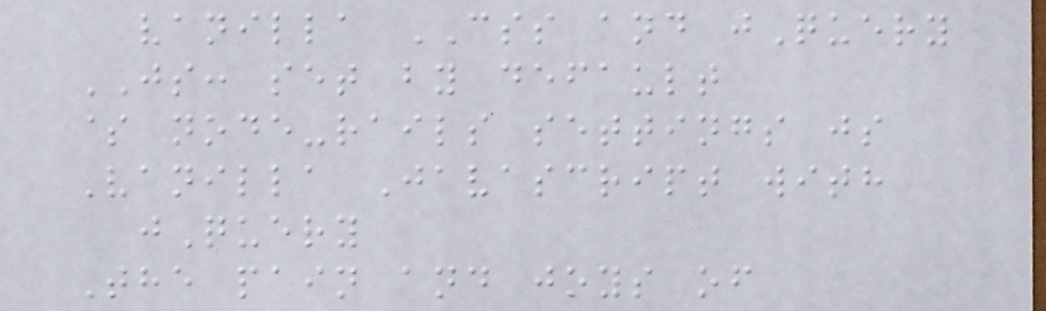vanilla CSS and jQuery
JS: set by default
$ node-rails settings js
Vanilla Javascript with
jQuery
The pain and joys of
